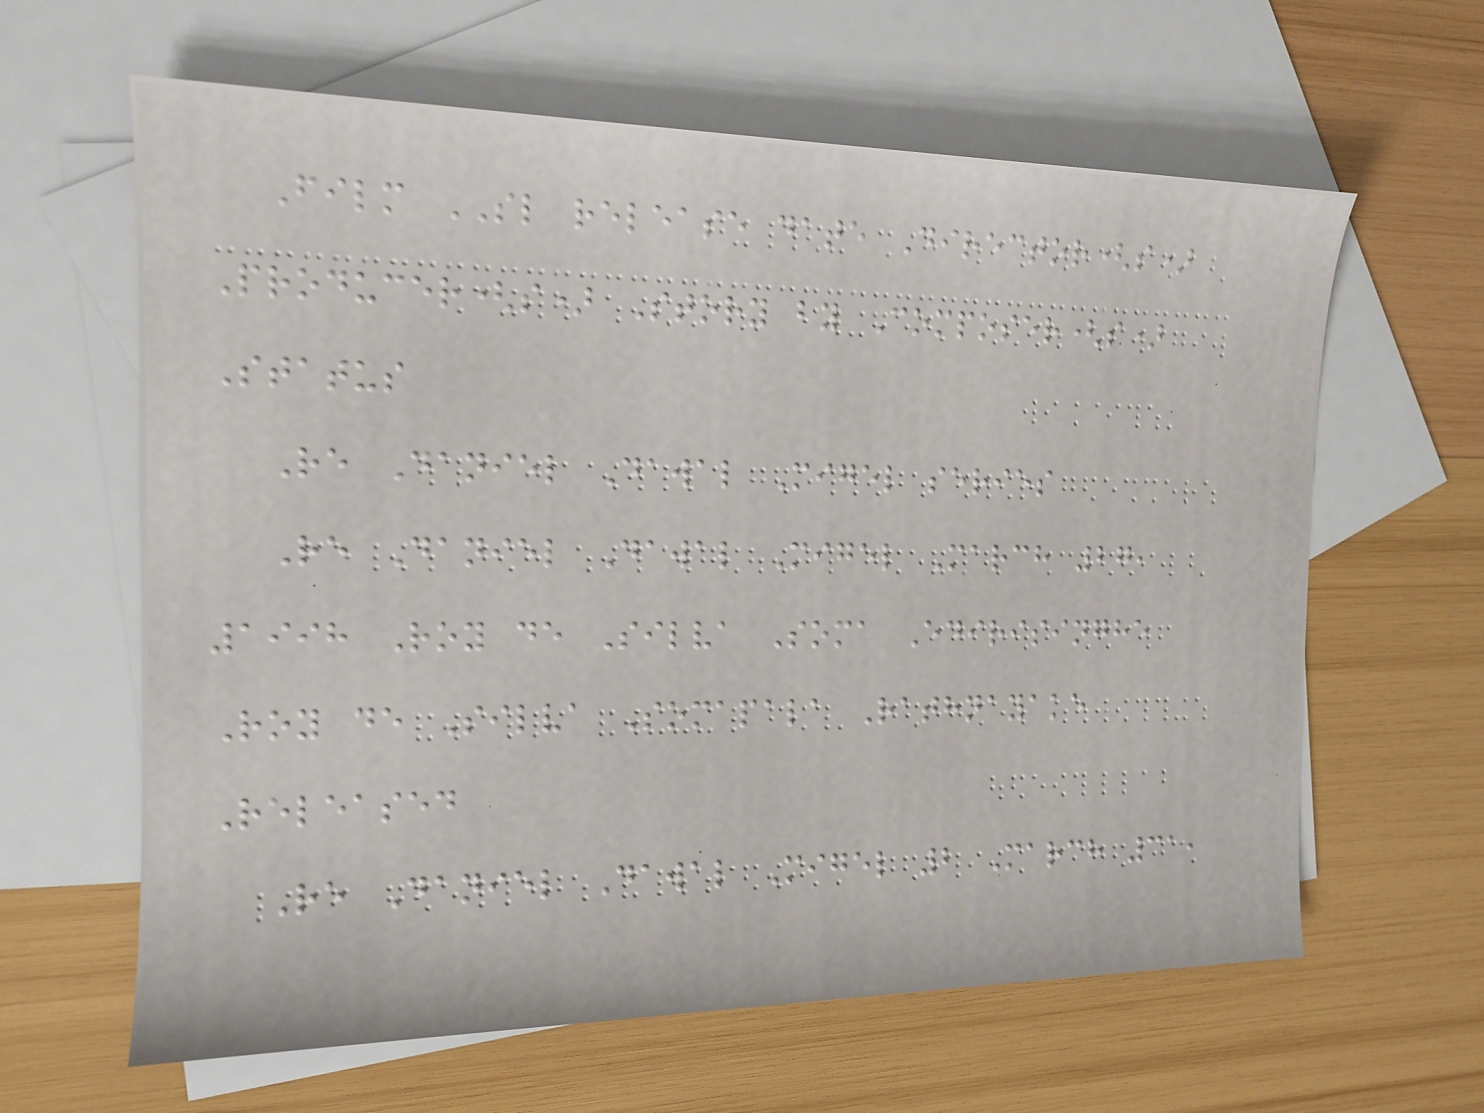Film SL release date Director(s)
Producer(s) Story by Composer(s)
Status
Re Daniel Dawal Migel series
Re Daniel Dawal Migel March 27,
1998 Roy de Silva Soma Edirisinghe
Roy de Silva Somapala Rathnayake
Released
Re Daniel Dawal Migel 2 March 31,
